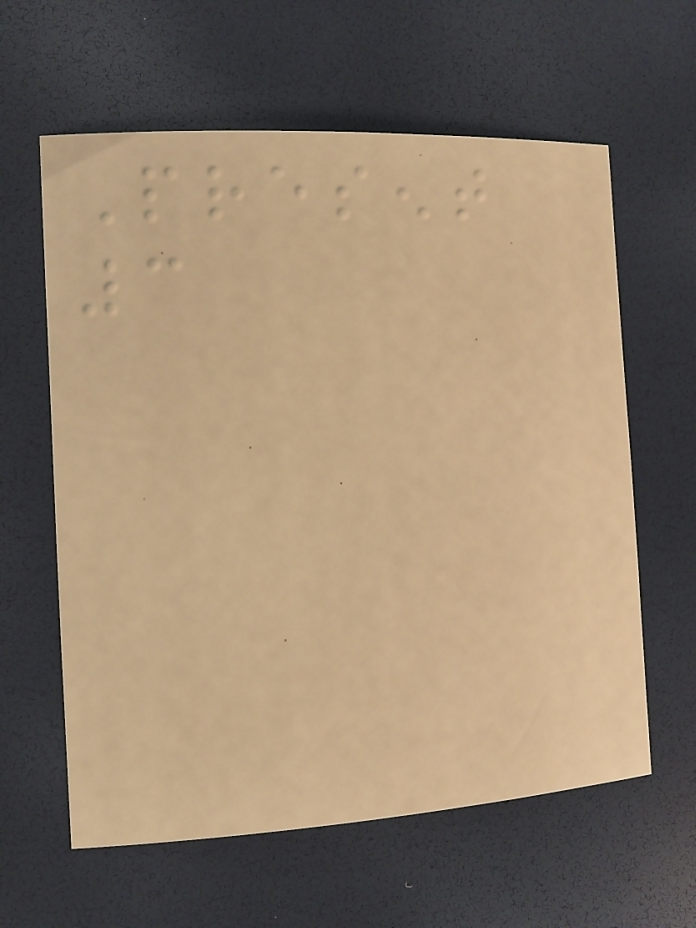Present
3
